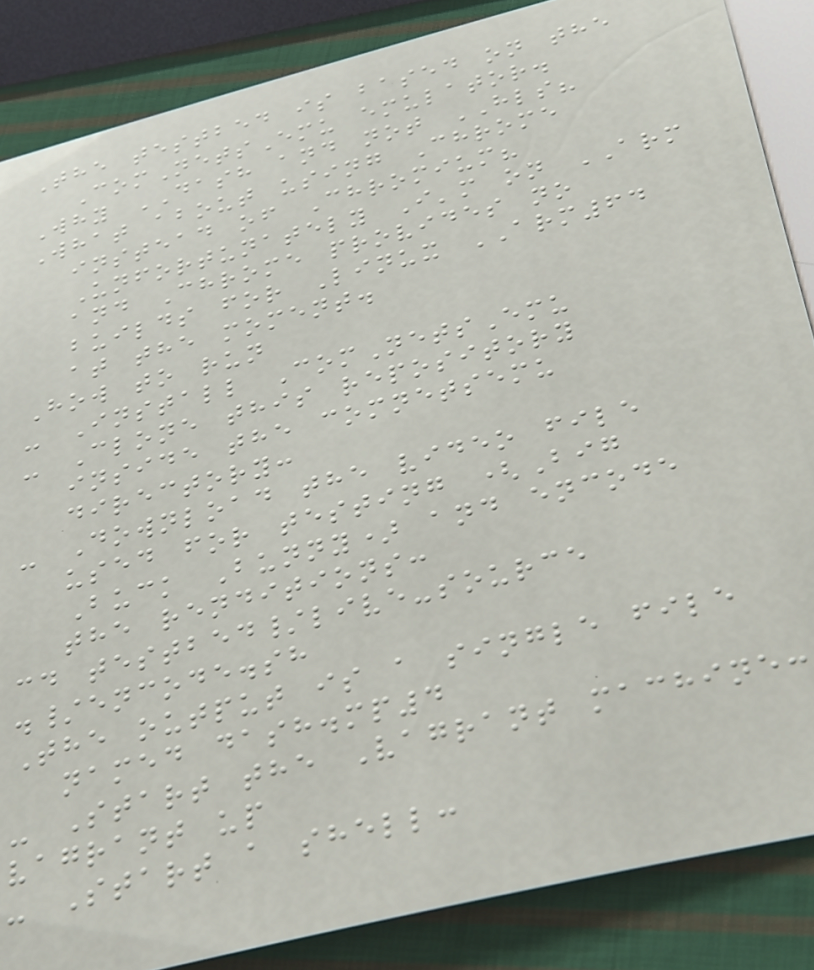The testbed is based on the
ComNetsEmu emulator.
Why DASH and not HLS?
What about using Chrome
instead of Chromium?
Unfortunately I'm on ARM
and Chrome provides no
builds for Linux ARM64
at the moment.
How to run
- Install ComNetsEmu
- Clone this repository
inside the comnetsemu
directory:
- Download the video file
used for testing (Big
Buck Bunny) and encode
the renditions:
cd testbed/live-source
./encode.sh
The output is a single file
named dash.mp4
- Start the Vagrant machine:
vagrant up
- Start a shell:
